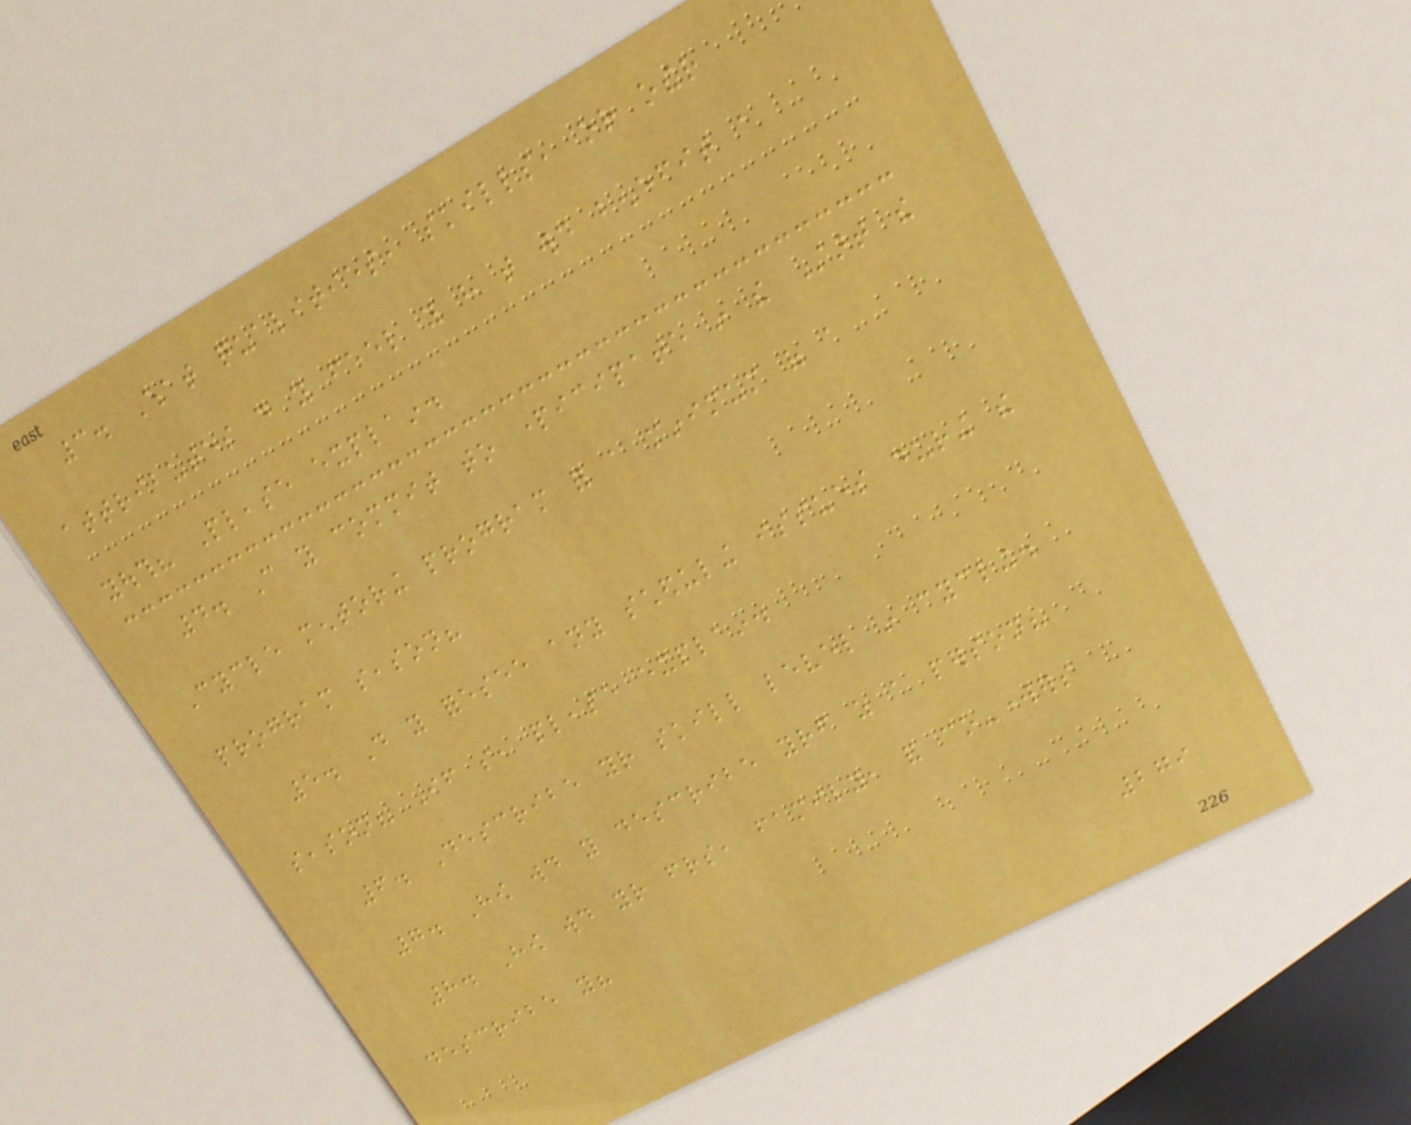3. What qualities, skills, or other
attributes do you feel you have that would benefit a
youth? Please explain.
4. Can you commit to participate in the Start the
Cycle mentoring program for a minimum of a
program season?
5. Do you foresee any scheduling issues during the
season? If so, please explain.
6. Describe your skill level in cycling.
7. How would you describe yourself as a person?
8. How would your friends, family, and co-workers
describe you?
279
